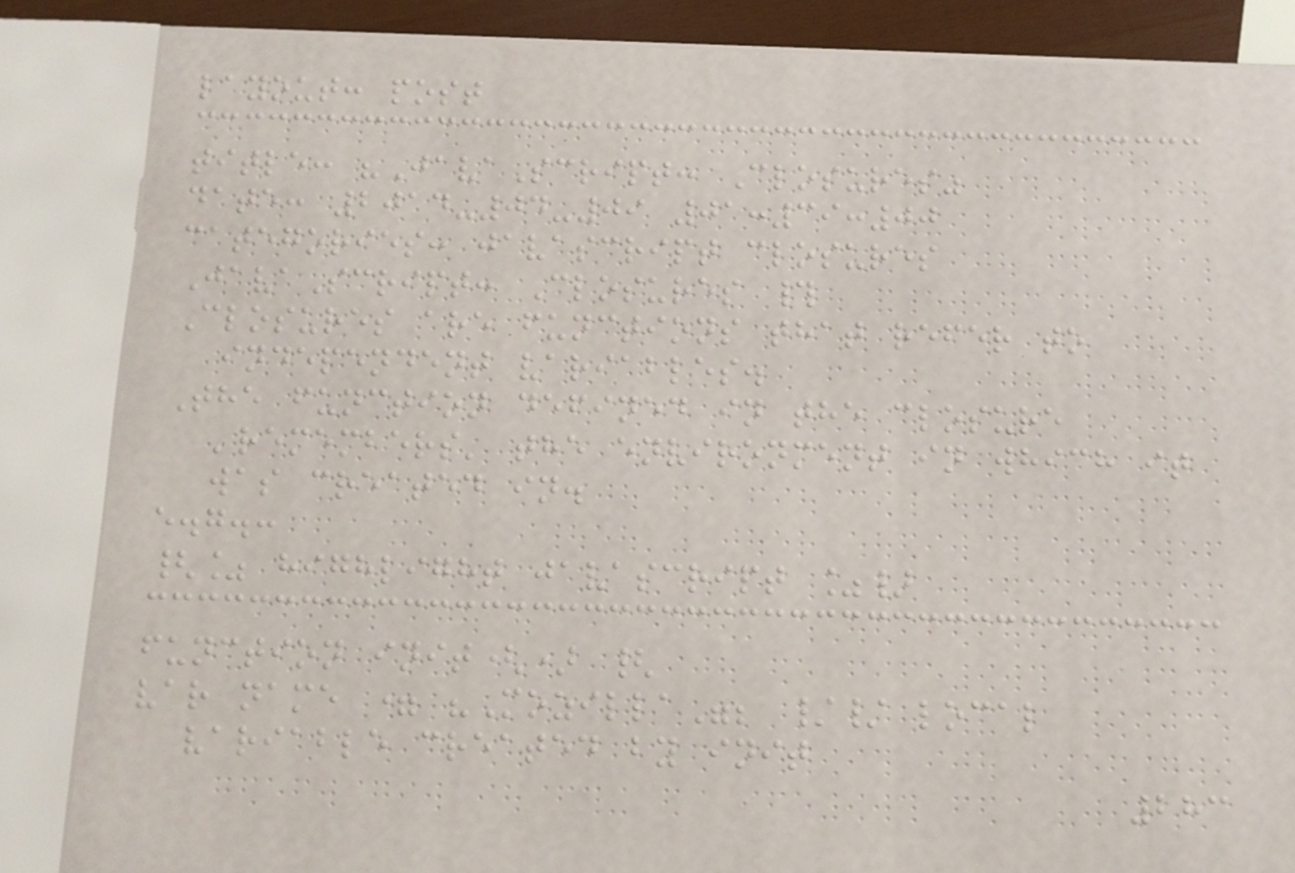layout: post
title: "JavaScript: Closures"
date: 2014-04-09 01:39:00
categories: javascript closures
JavaScript: Closures #
Closures are functions that refer to
independent variables.
The function defined in the closure
'remembers' the environment in which it
was created in.
e.g.:
{% highlight javascript %}
function init() {
var name = "Mozilla"; // local
variable created by init
283
